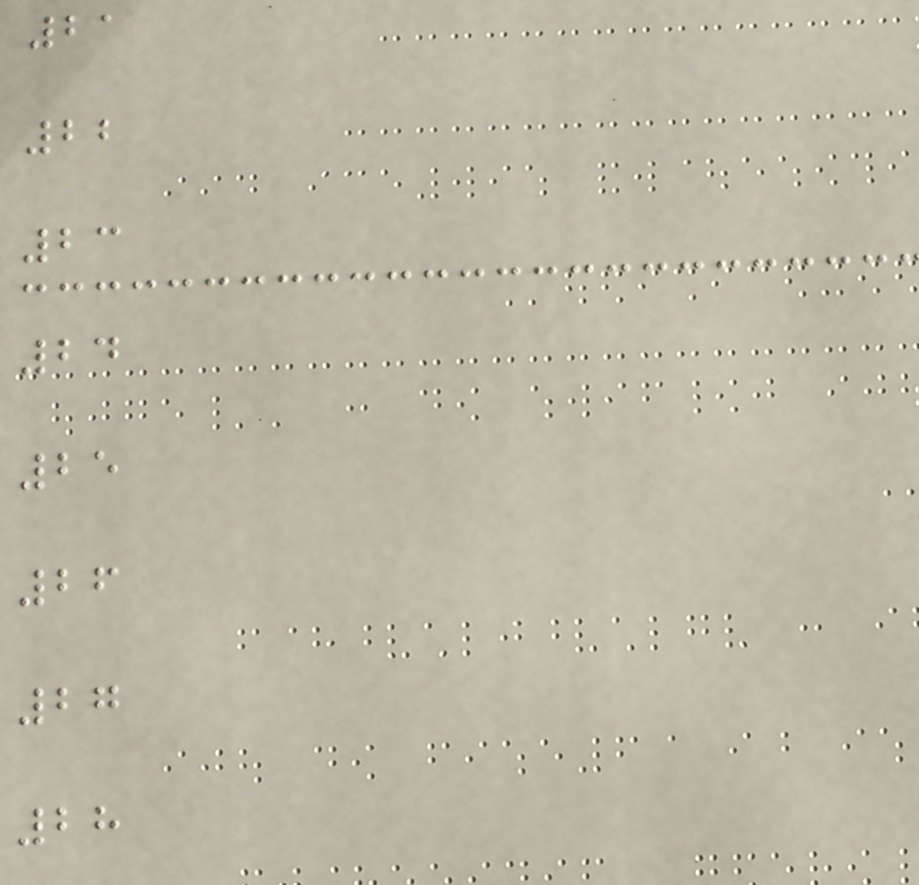21
22
23
24
25
26
27
28
